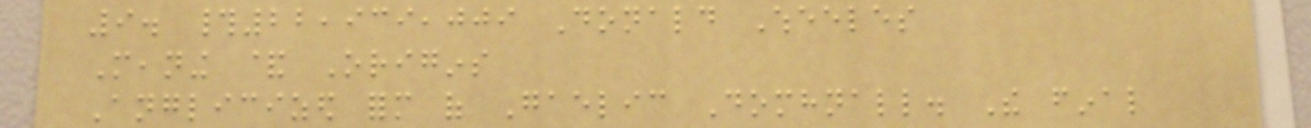9. #22,939,009 Donald Wheeles
Meaning & Origins
Anglicized form of Gaelic Domhnall. The final
